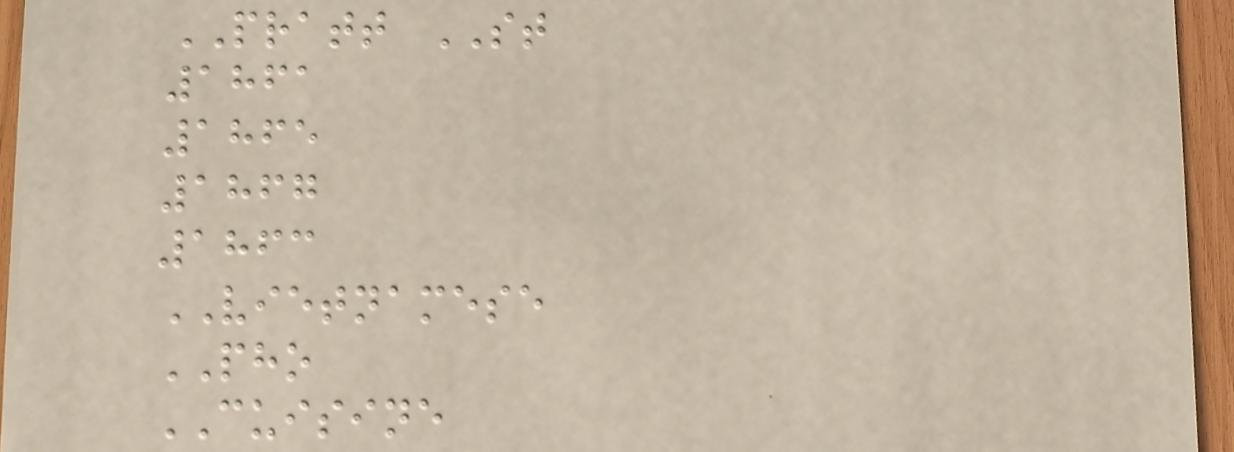PRATT ST
1861
1865
1867
1863
VIETNAMESE
PHO
CUISINE
